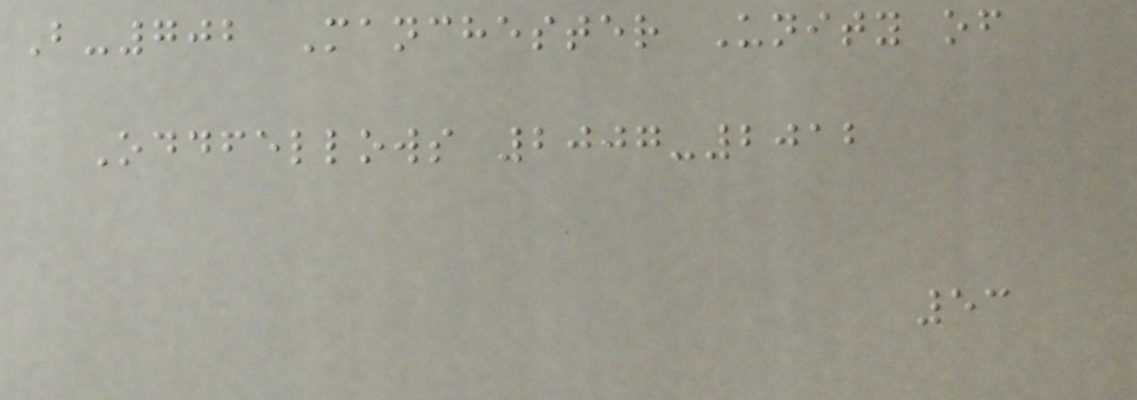B-702 Manchester Unity of
Oddfellows 2007-2012
53
